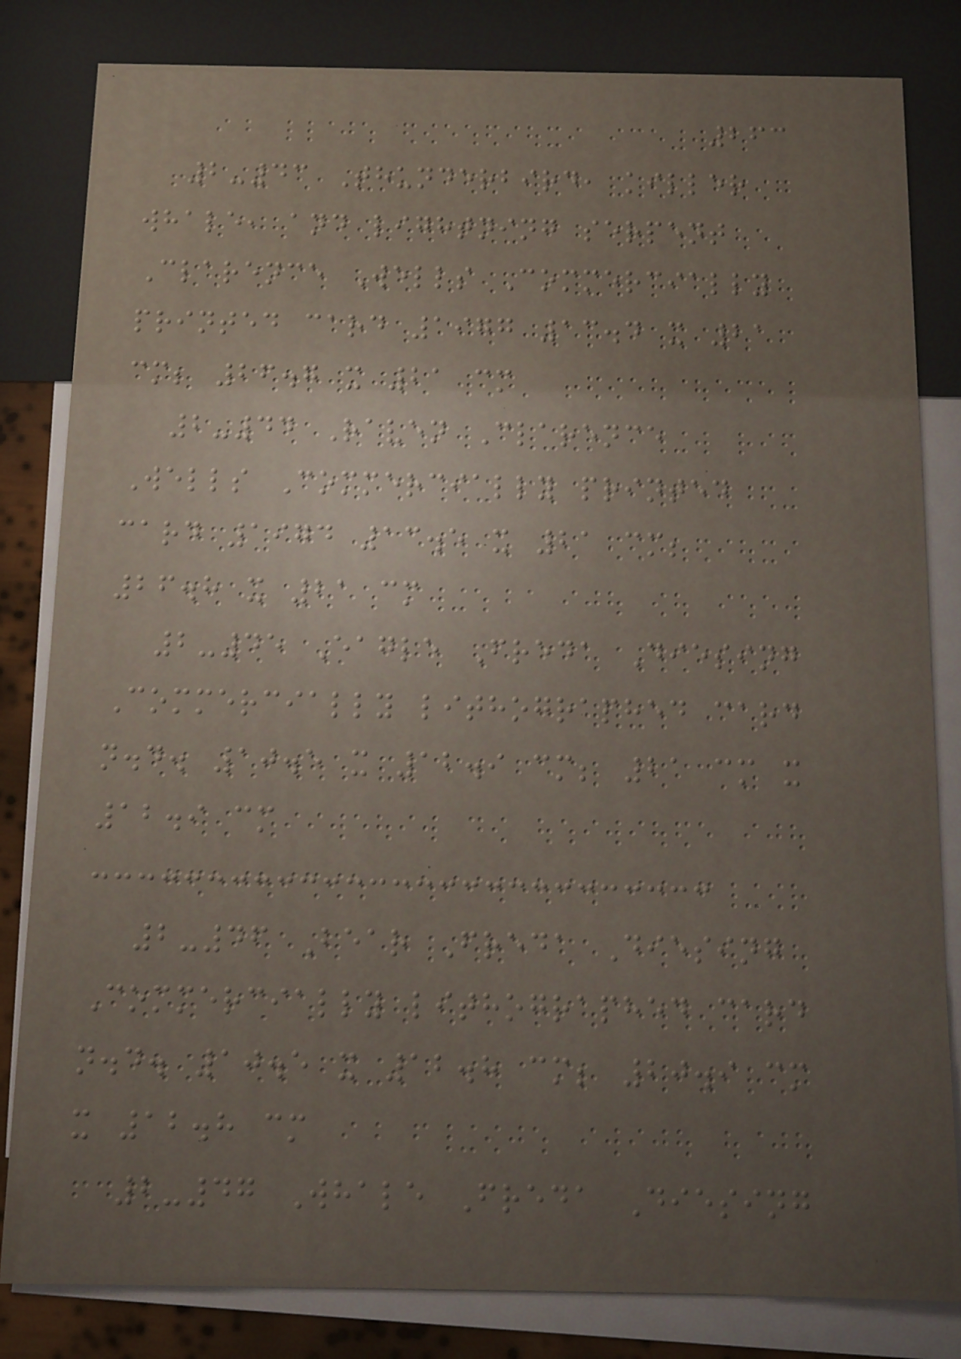263
2-43 Thunderbird, killer
whale, and lightning serpent
Clarence Wells Commercially
printed card 1977 13.4 x 21
cm; 26.7 x 21 cm
2-44 Raven Clarence
Wells Commercially printed
card 1974 13.5 x 21 cm;
26.8 x 21 cm
2-45 Eagle Freda Diesing
Commercially lithographed card
n.d. 10.5 x 12.9 cm; 21 cm x
12.9 cm
2-46 Bear Freda Diesing
Commercially lithographed card
n.d. 10.5 x 12.8 cm; 20.9 cm
x 12.8 cm
2-47 Whale Freda Diesing
